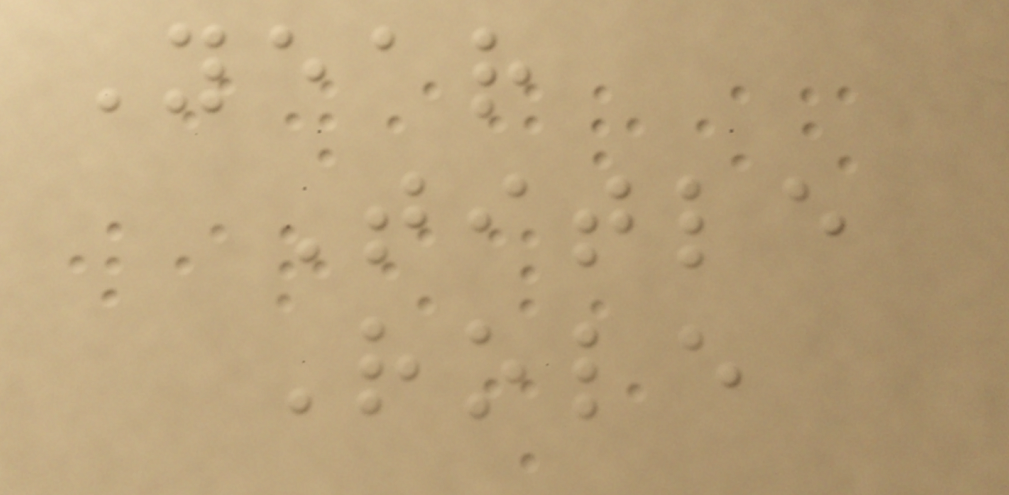Year
Title
Role
